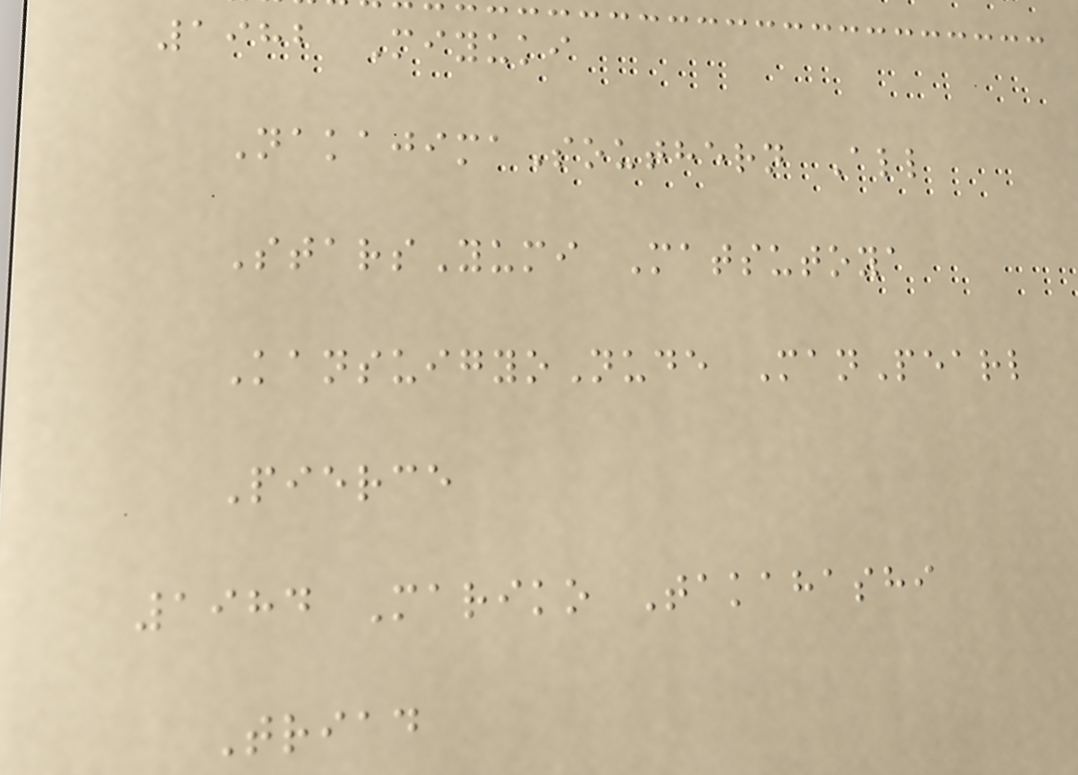1982 Miyuki
NakajimaSouthern All
StarsYumi Matsutoya
KansuigyoNude ManPearl
Pierce
1984 Mariko Takahashi
Triad
